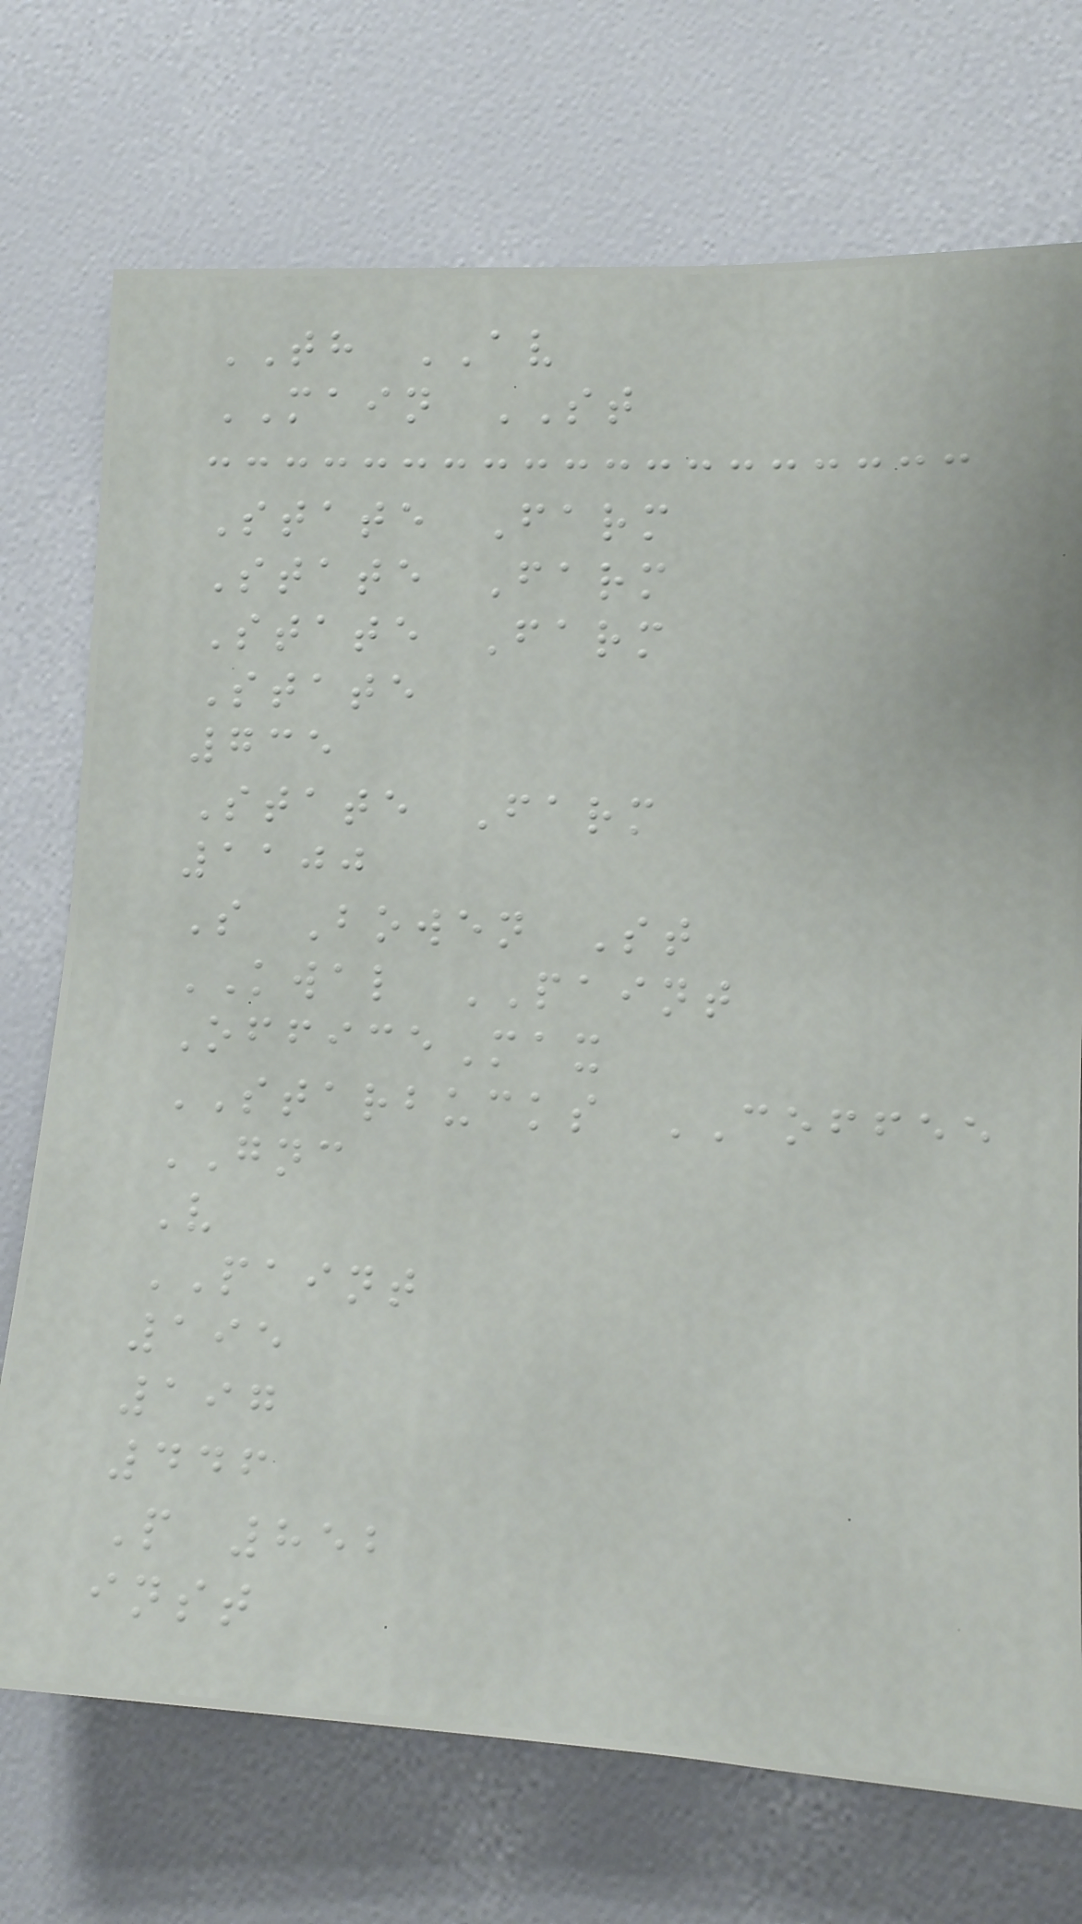TH AV
MAIN ST
State Farm
State Farm
State Farm
State
735
State Farm
1100
S Bowen St
KWAL PAINT
OfficeMax
STARBUCKS COFFEE
GNC
V
PAINT
195
197
446
P 852
inst
